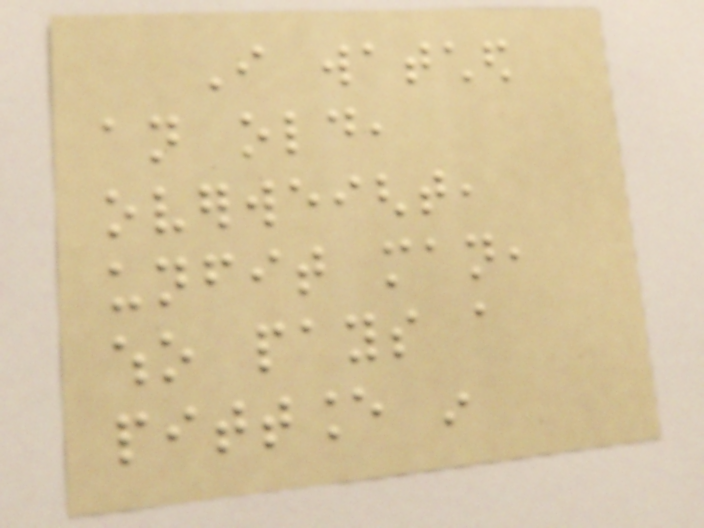I watched
an old,
overweight,
unfit man,
who pays a
pittance in
